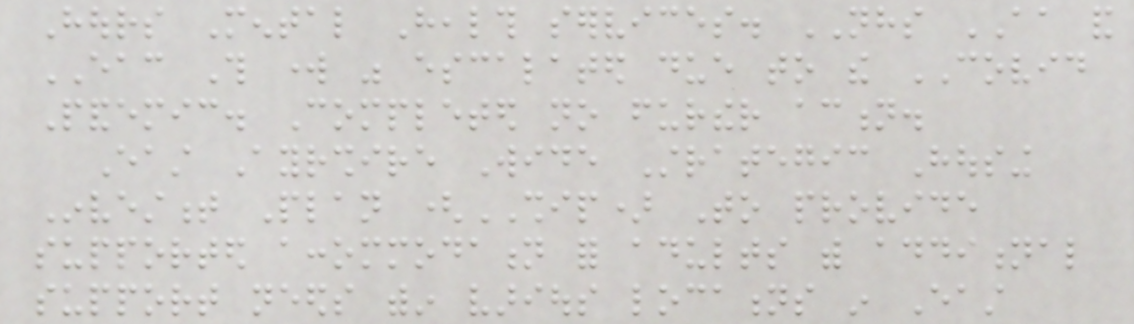Hours Mental Health services. NHS AA and
EAC This work was escalated due to the COVID
Pandemic. Completed no further action.
East Ayrshire Wide Strategic Housing
Investment Plan (SHIP) To provide
supported accommodation for adults with additional
support needs within various locations in East
